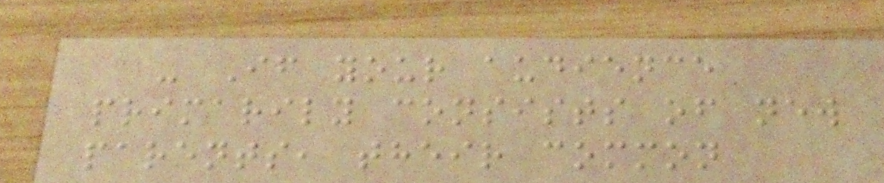- If your audience
primarily consists of new
parents, their common
